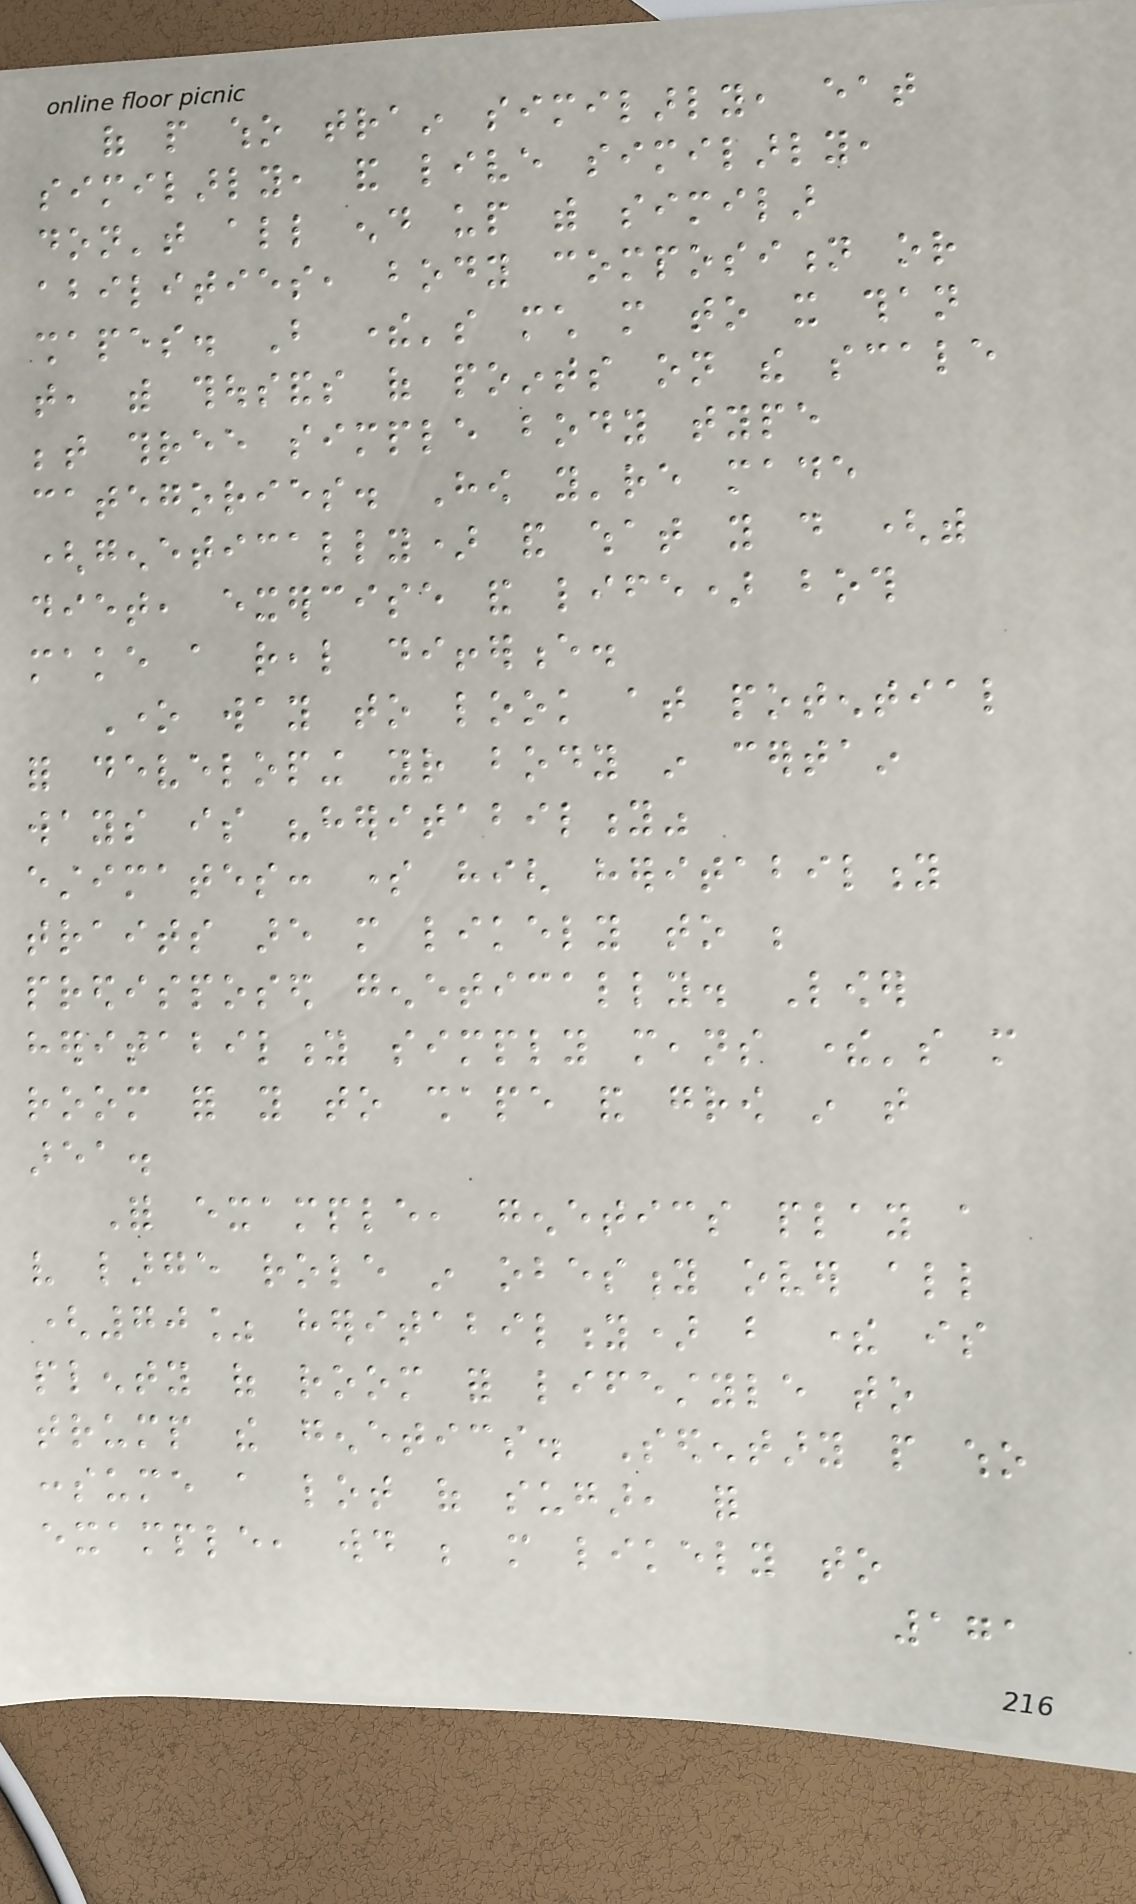of people who train similarly, eat
similarly, and live similarly,
don't all end up with similar
abilities, body composition or
shapes. But there's much more to it than
that, with thousands of points on the scale
between three simple body type
categories. How you're made
(genetically) and what you do (with
diet, exercise and life) both
make a real difference.
One way to look at potential
for developing your body in certain
ways is "heritability"
estimates: some high heritability
traits are more likely to be
predisposed genetically. Lower
heritability simply means there's more
room for you to shape and grow in that
area.
For example, genetics play a
very large role in obesity over all
(70% heritability) but there is
plenty of room for lifestyle to
trump the genetics. Sedentary people who
consume a lot of sugar, for
example, would be more likely to
171
